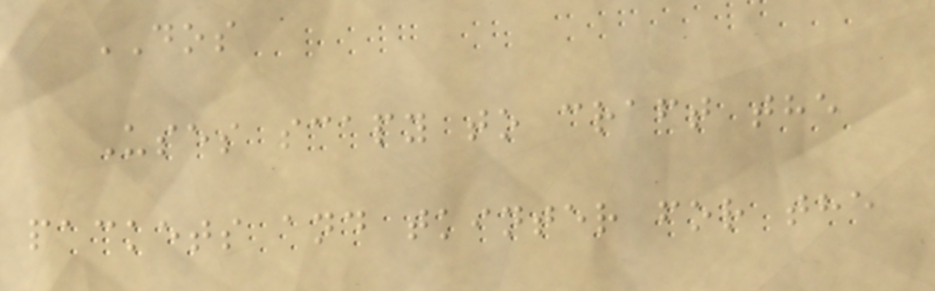DOS
Uses scapy to craft the
packets and tkinter for the
